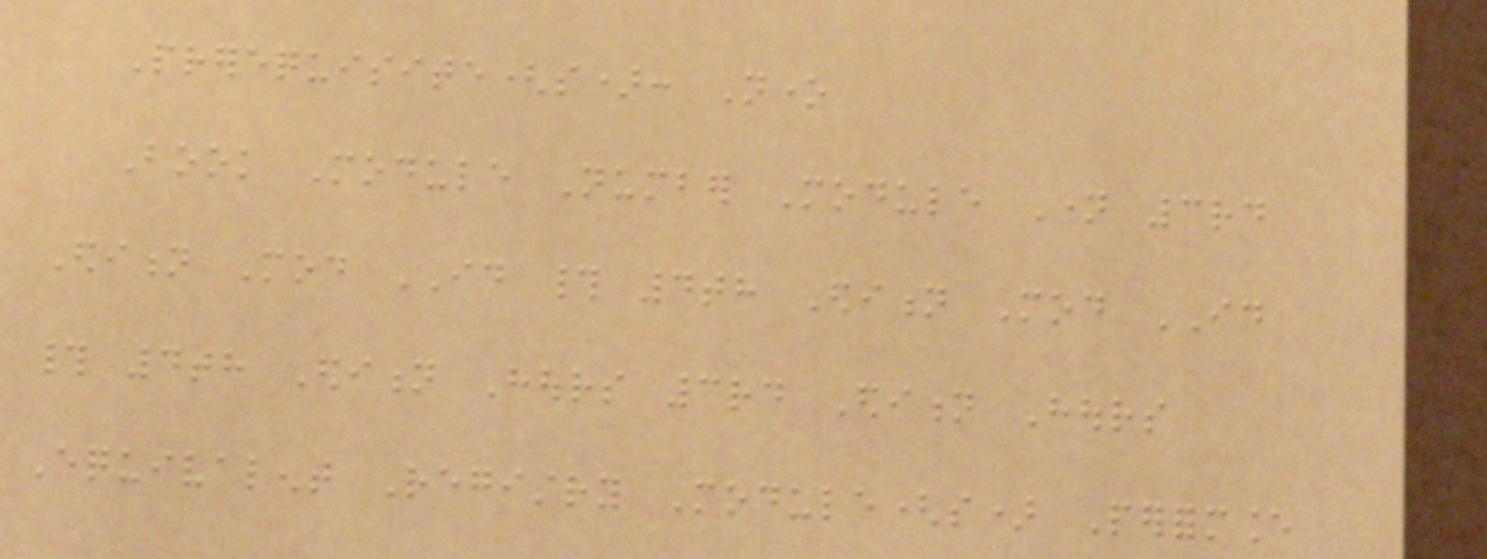Prerequisite(s): None
Book Module Number Module Name 3rd
Edition Mod ID # 4th Edition Mod ID
# 4th Edition Hours 3rd Edition Hours
Equivalent Registry Module(s) Performance
